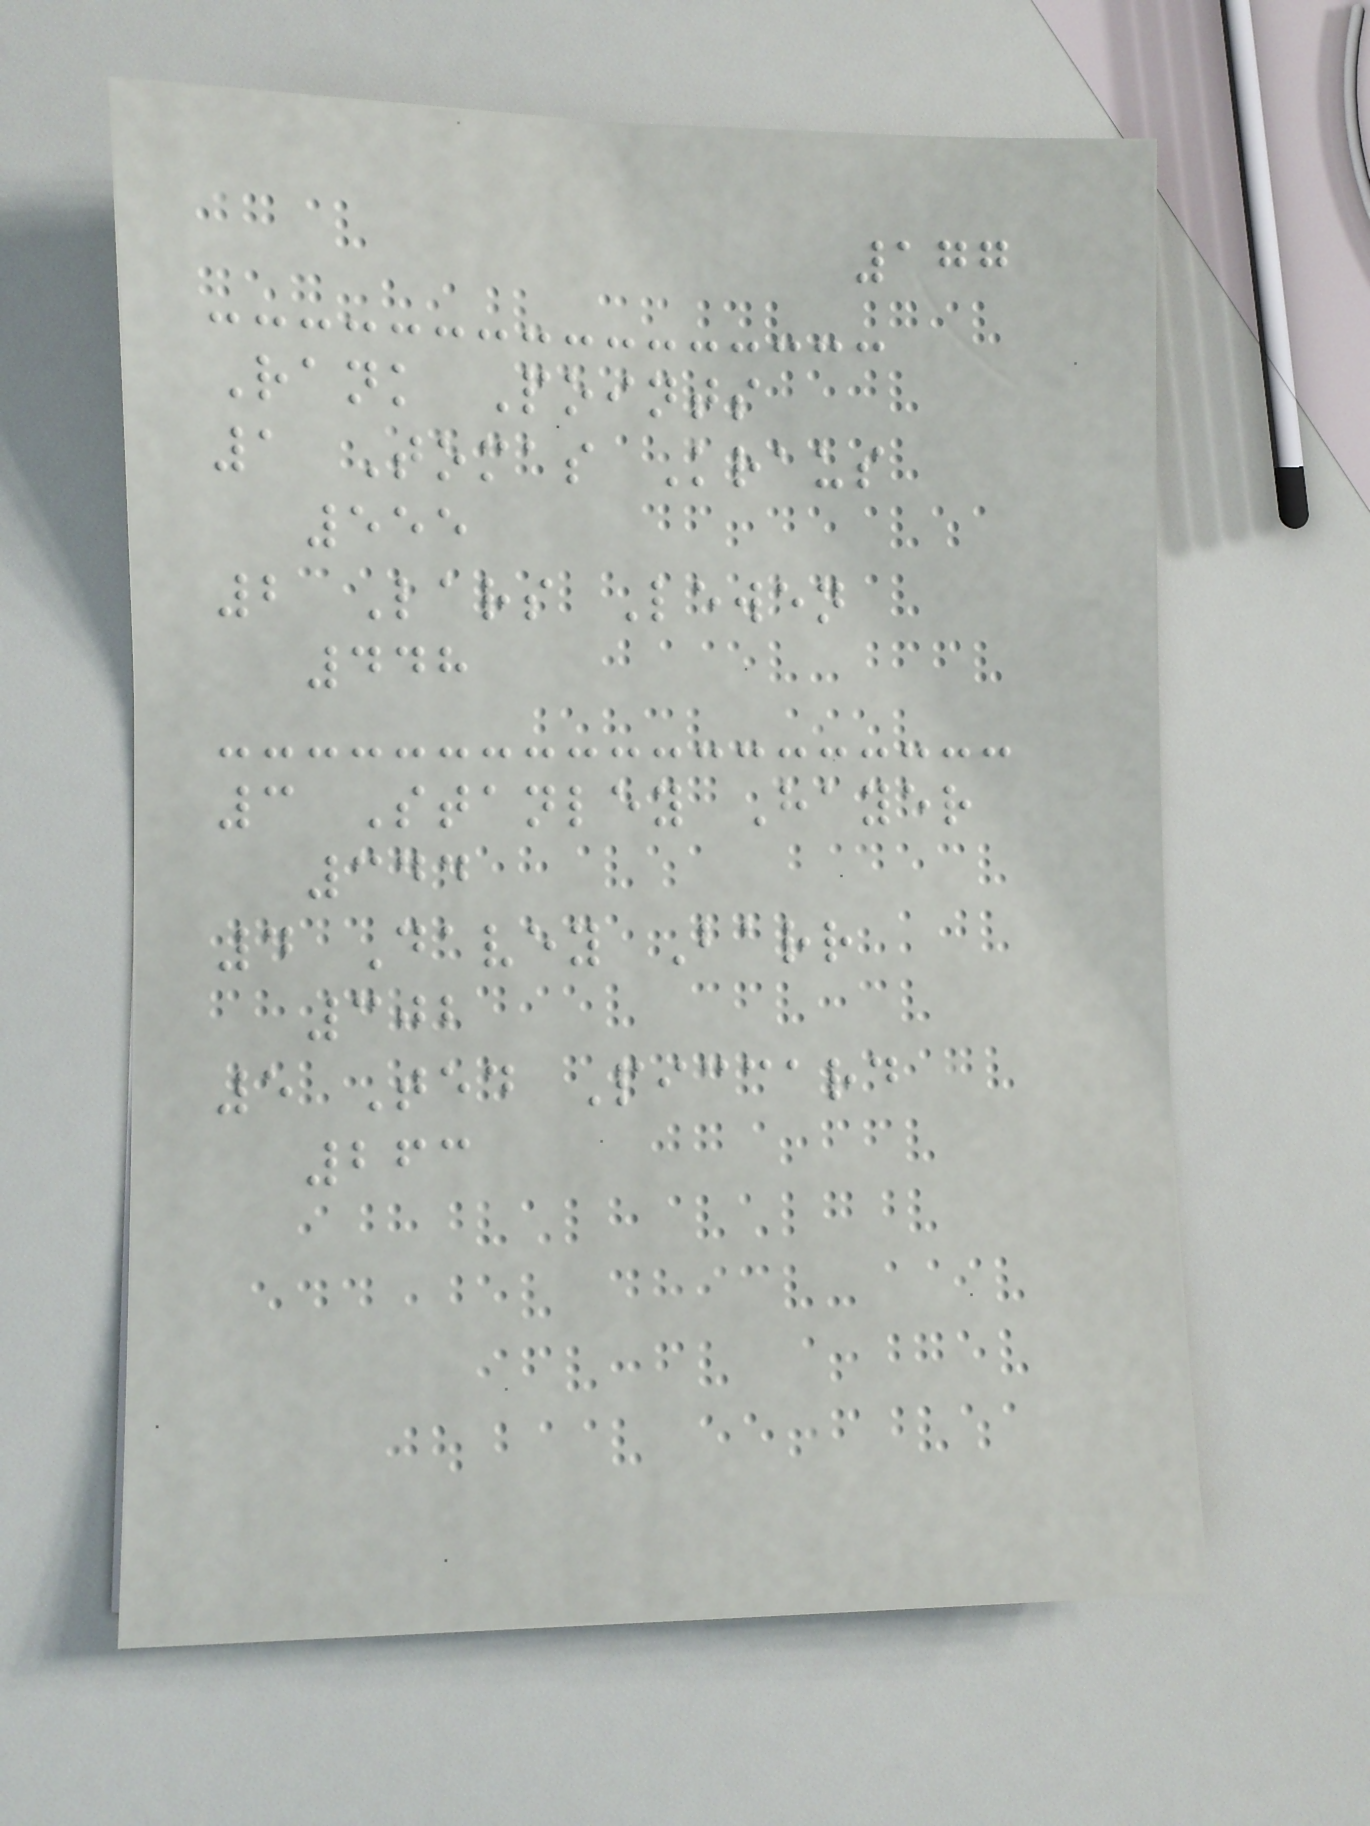177
Rank Points
1 Tomas Kraus
555
2 Lars Lewen
448
3 Stanley Hayer
344
4 Davey Barr
302
5 Ted Piccard
263
